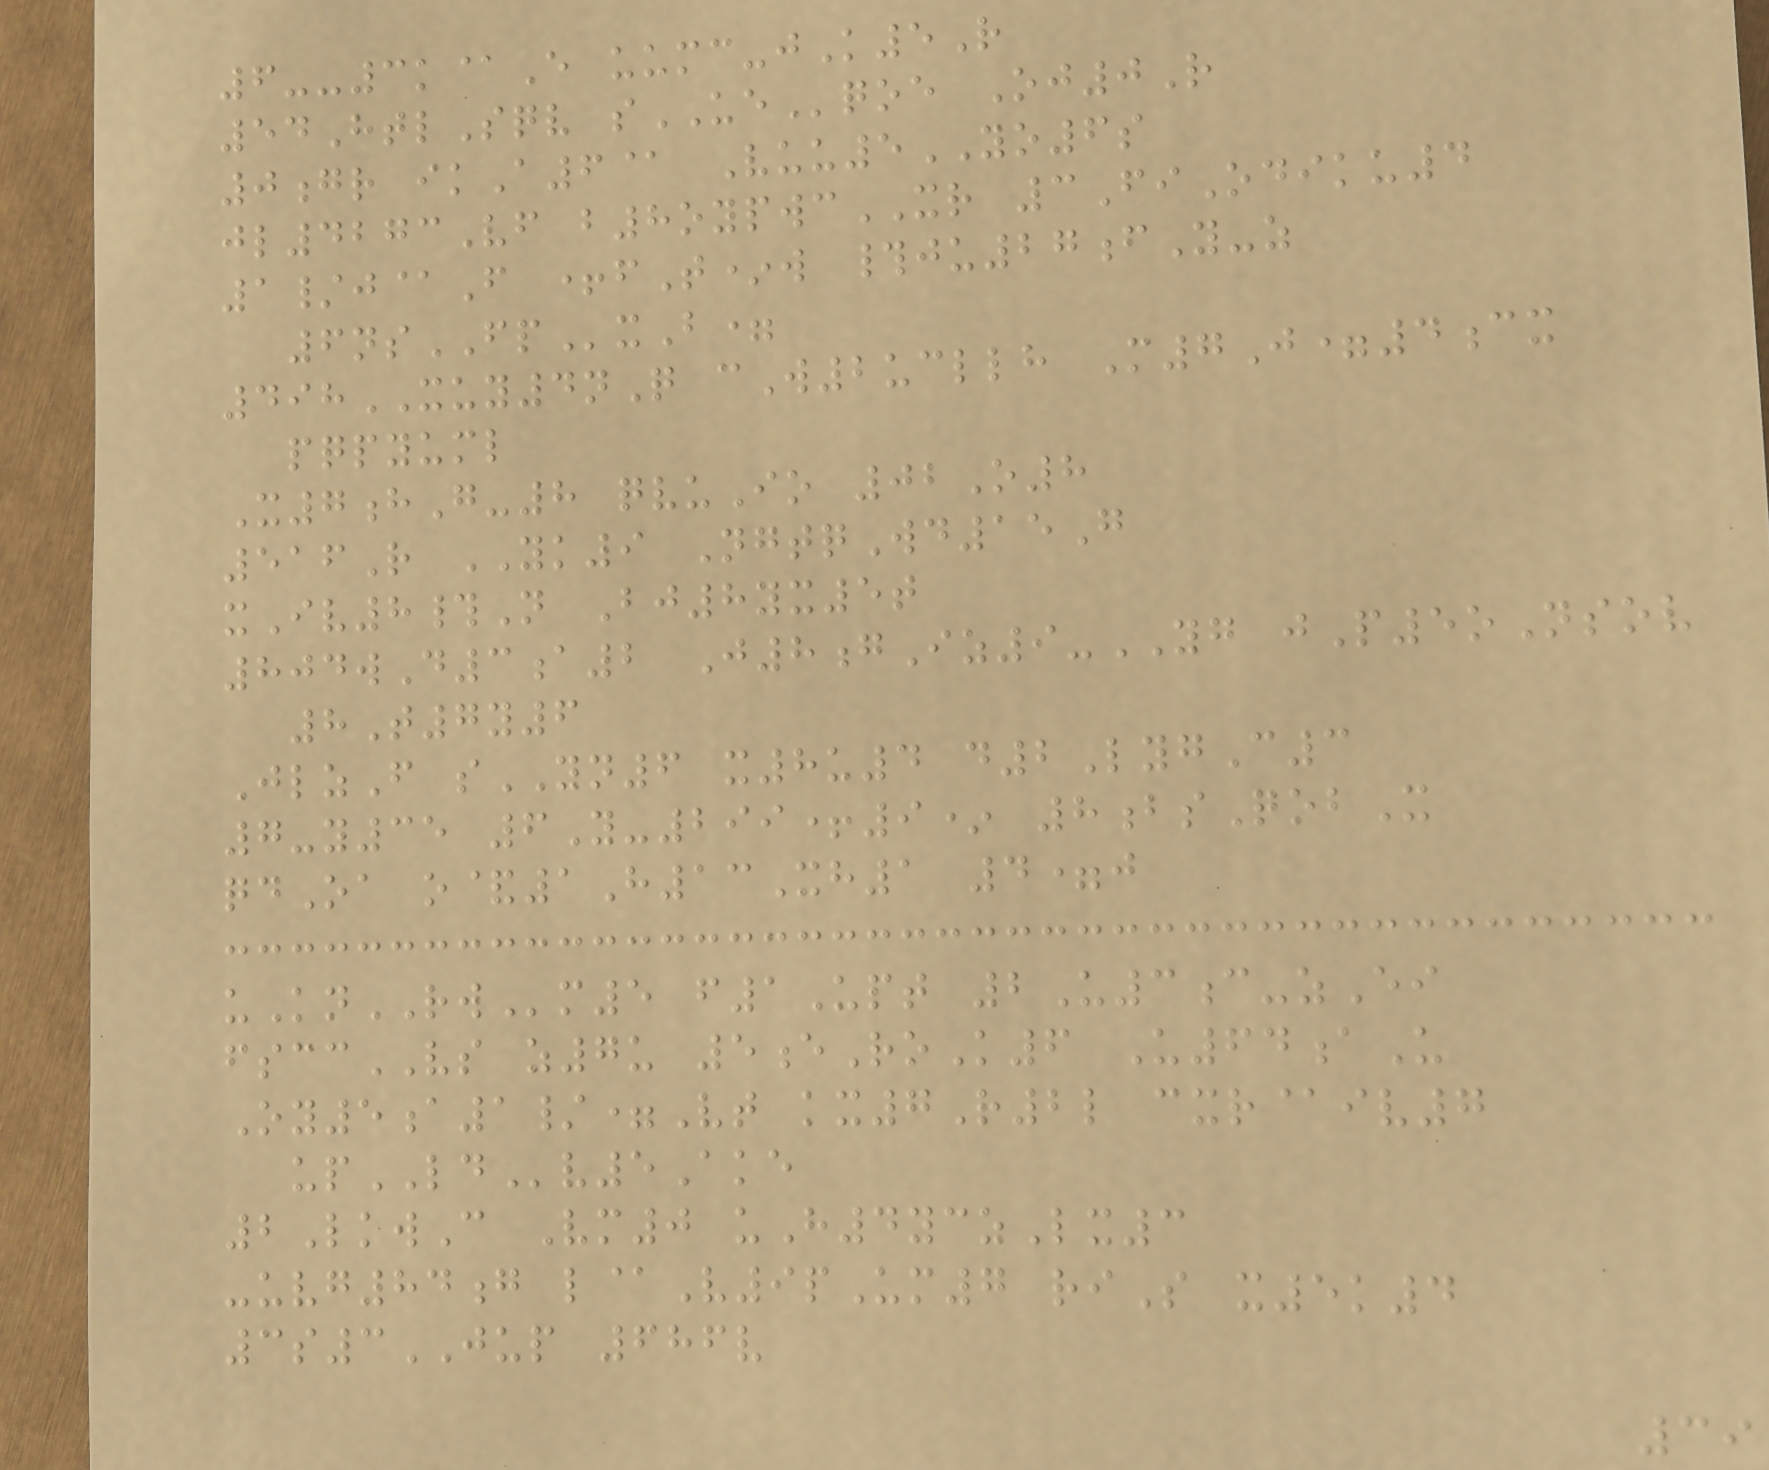6--3k@E uumc-jK5R
54HtlSqv sUEqoe Oj0R
0gr ikA6@ Vuu5YO6s
jl4273Vf b8oypwcXR 3FiOdiku4
1/j@F +fT*w #ju27fY-z
6nsFPxB=
498XUY4nQ cW2ucllh M7J=4cx
pqpyuml
X7hG-8 qvuIo 02O8
516R YK9 NgtqWd15G
xIv8#N Bj8yx5t
804wD3a2 J8gIz9-YG jP5oNsov
8T7y6
JlzF sYN6 x8u4 d2LygC3
7-y35 6Y-299+9* 8bsQobX
qdOa o&1H13Xh1 4=j
uKnRWm5 f1Upt 2U3c-zEi
fsccVS z7u 5eRoK6 U64aU
Oy5a1/=Vt kx7R2l cxr@iv7
upLDv5Ake
2LkwC Vm0 uH4yczLx3
-uvg84g l@V9pUm7 riS x5k4
3s3JUP 686v
39
